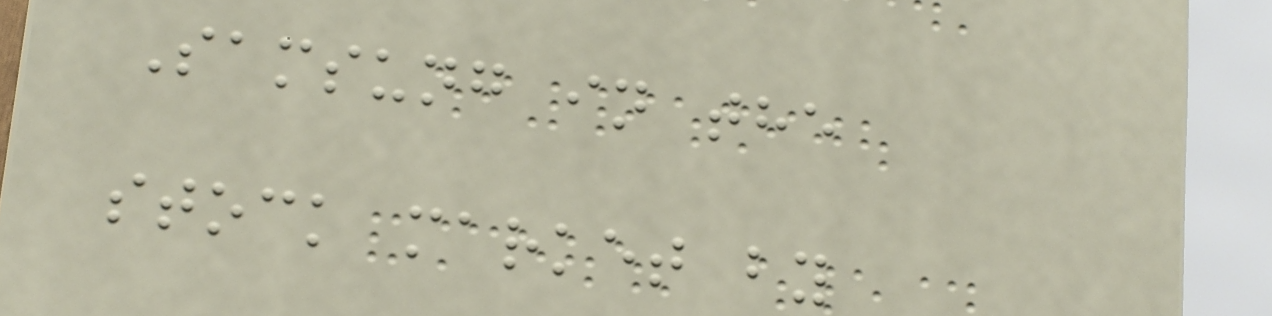Samsung in the
stock market by
